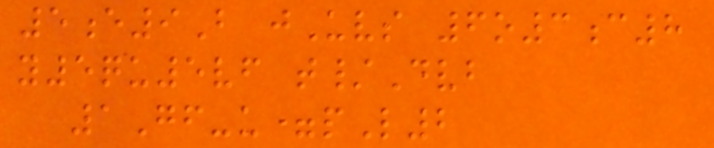5e9B jUvs 6o3c8
y5qu5vf t/Dvb
1Gf-u=pL2
